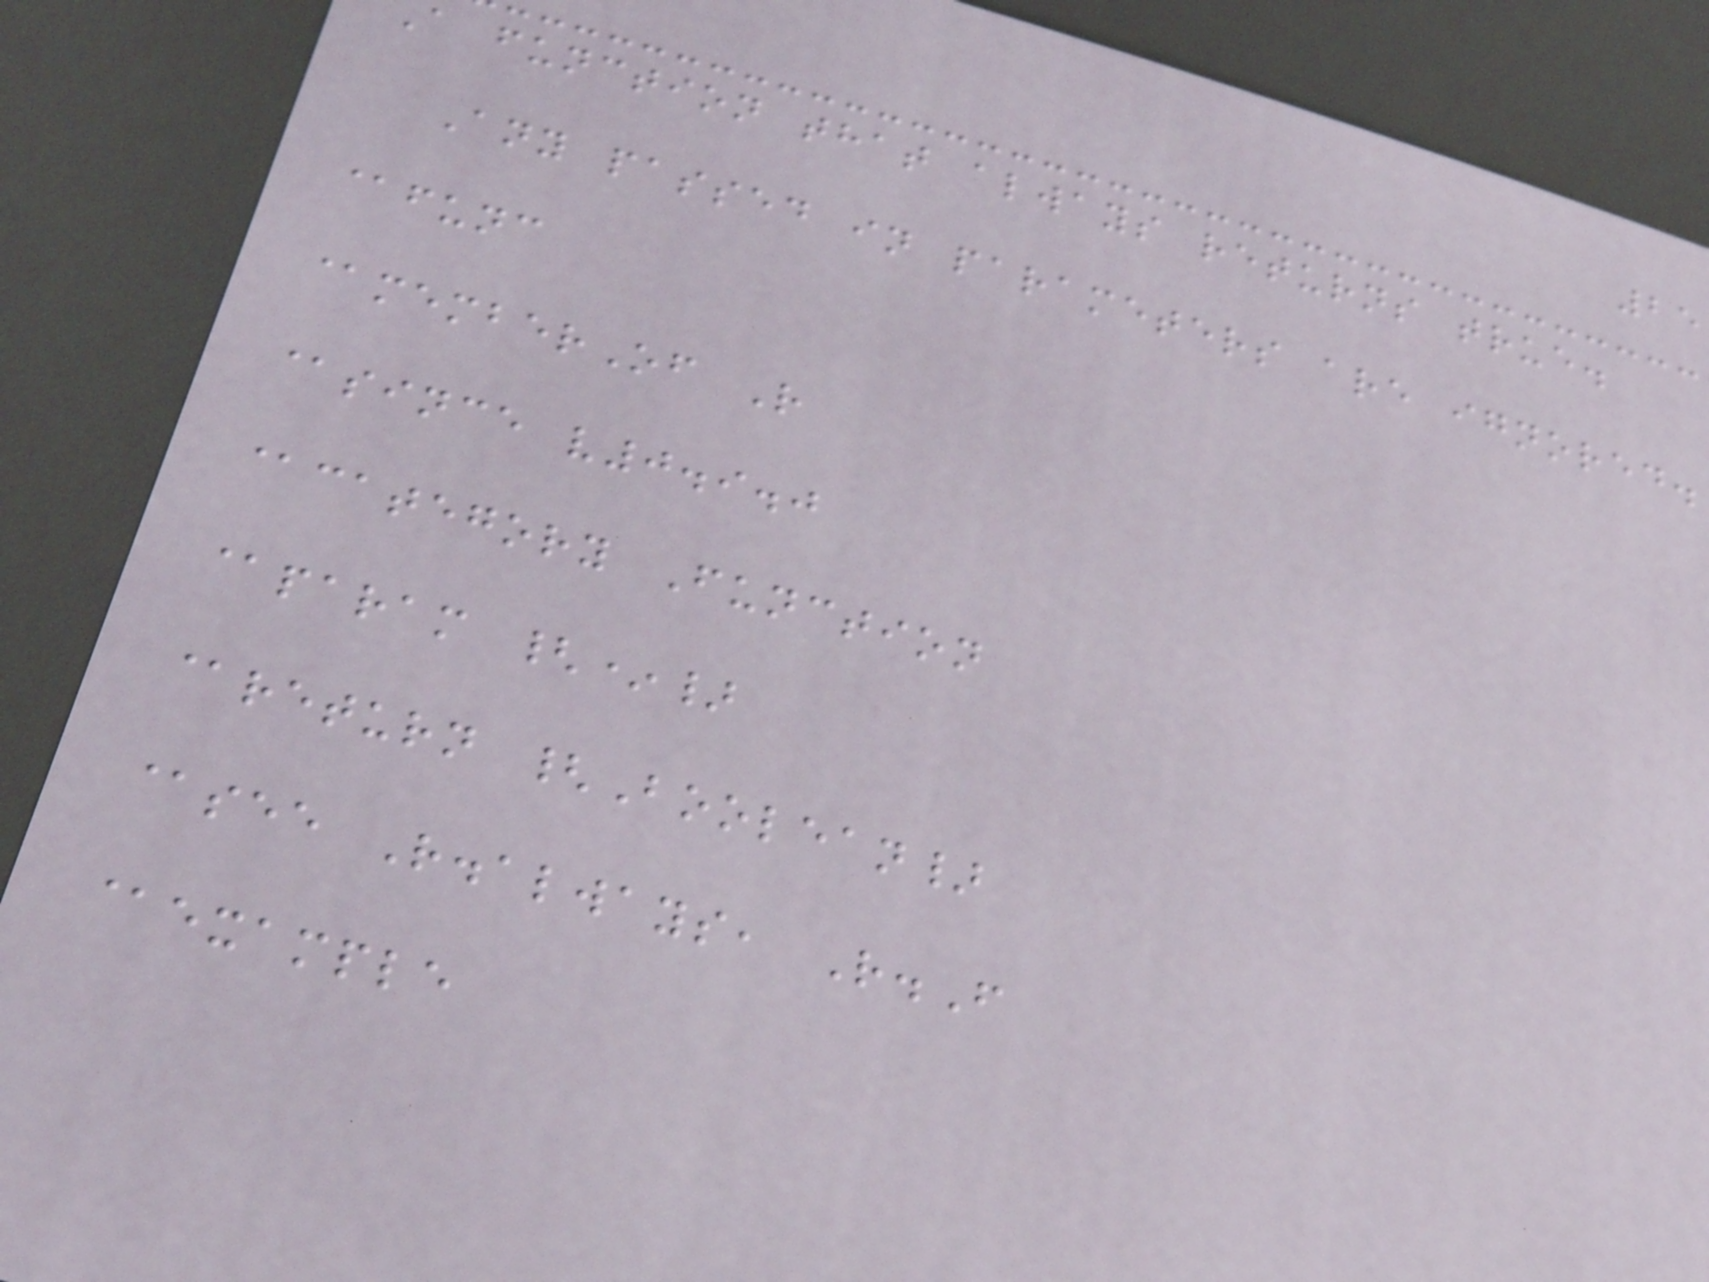a function that always returns true.
Any passed in parameters are ignored.
@func
@memberOf R
@since v0.9.0
@category Function
@param {*}
@return {Boolean}
@see R.always, R.F
@example
